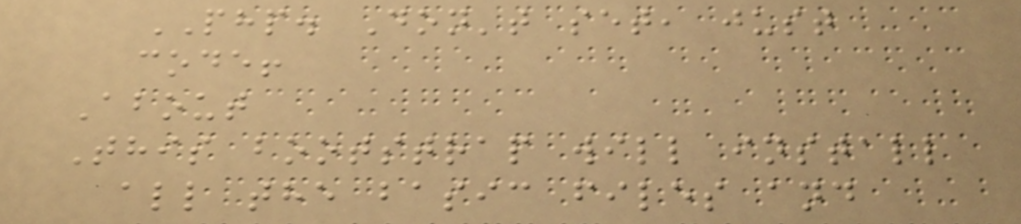PHP. Don't set, just
code!
About
This bootstrap will install
all the basic files and
